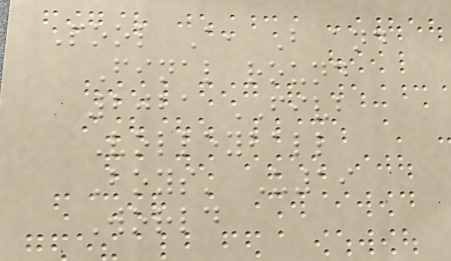Pool A, B and
Final round
2021 FIVB
Volleyball
Boys' U19
World
